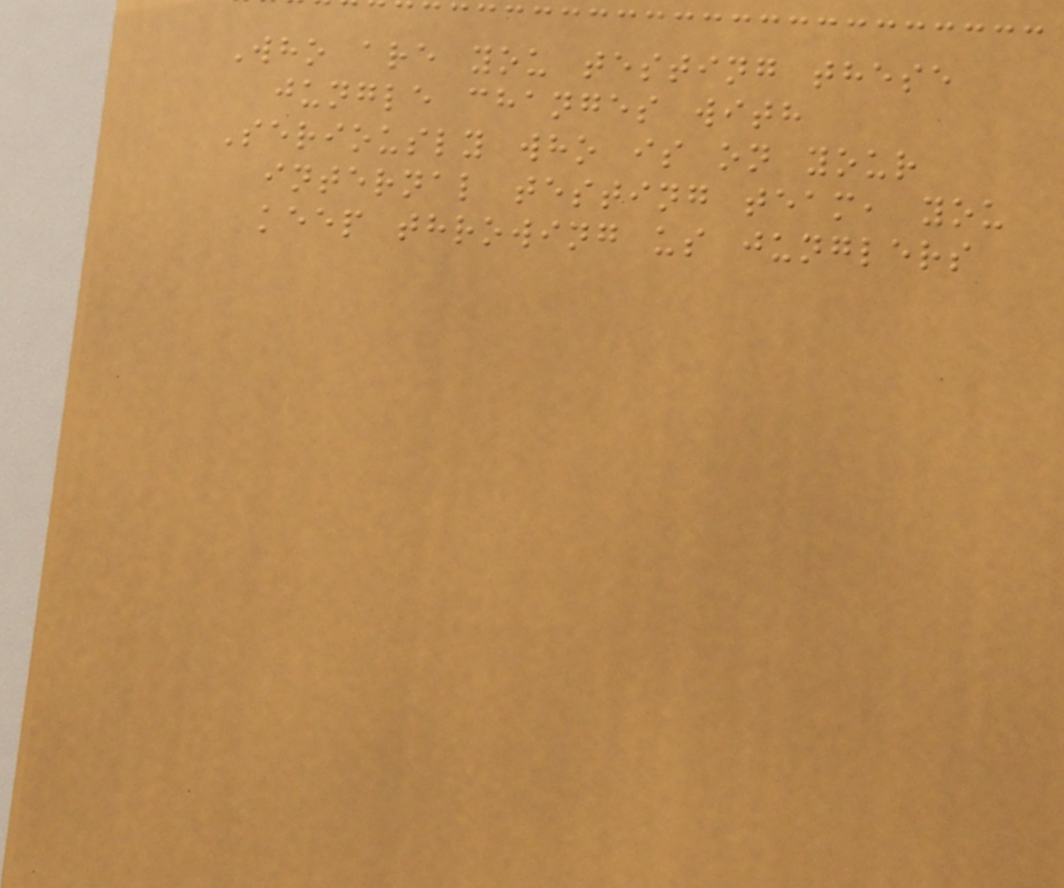Who are you testing these
jungle changes with
Seriously who is on your
internal testing team, you
keep throwing us junglers
